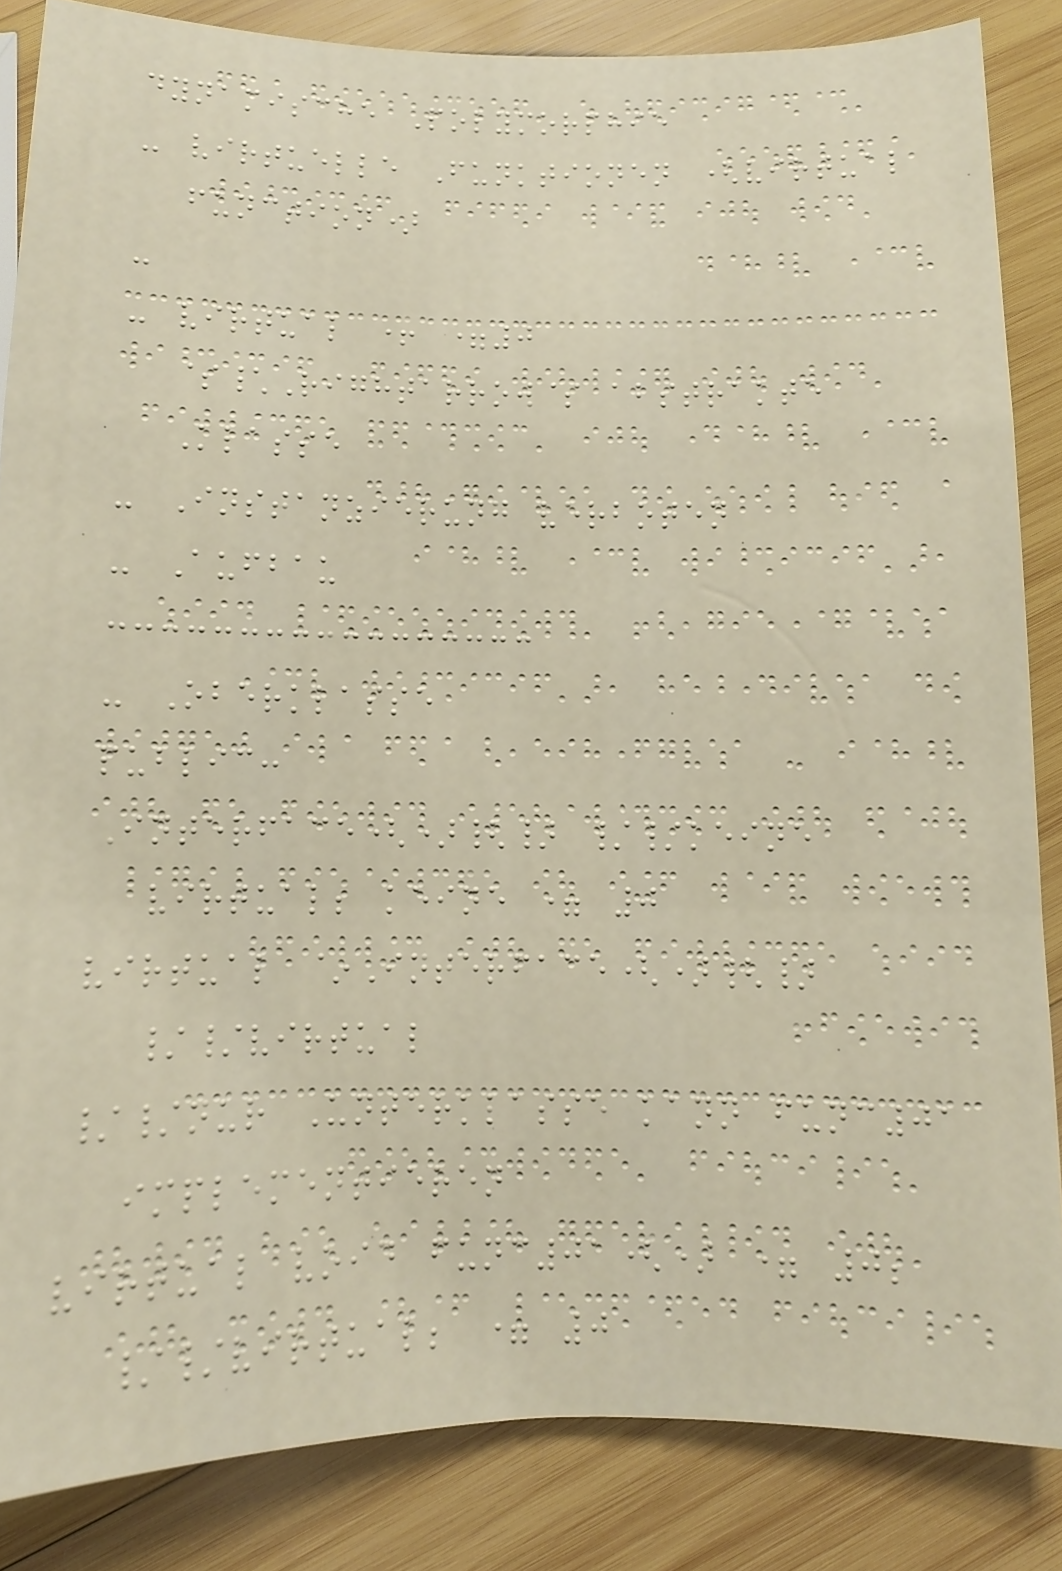dynamische Polymorphie
- virtuelle Funktionen (virtual
function)
-
- virtual + =0
$\Rightarrow$ abstrakte
Klasse
- Instanzierung verboten
- Aufbau
- Oberklasse
public:
Interface(){} //keine
virtual; keine = 0
virtual ~Interface(){}
//virtual
//nur Unterklasse kann func01
implementieren
virtual void func01() = 0;
//virtual; = 0
